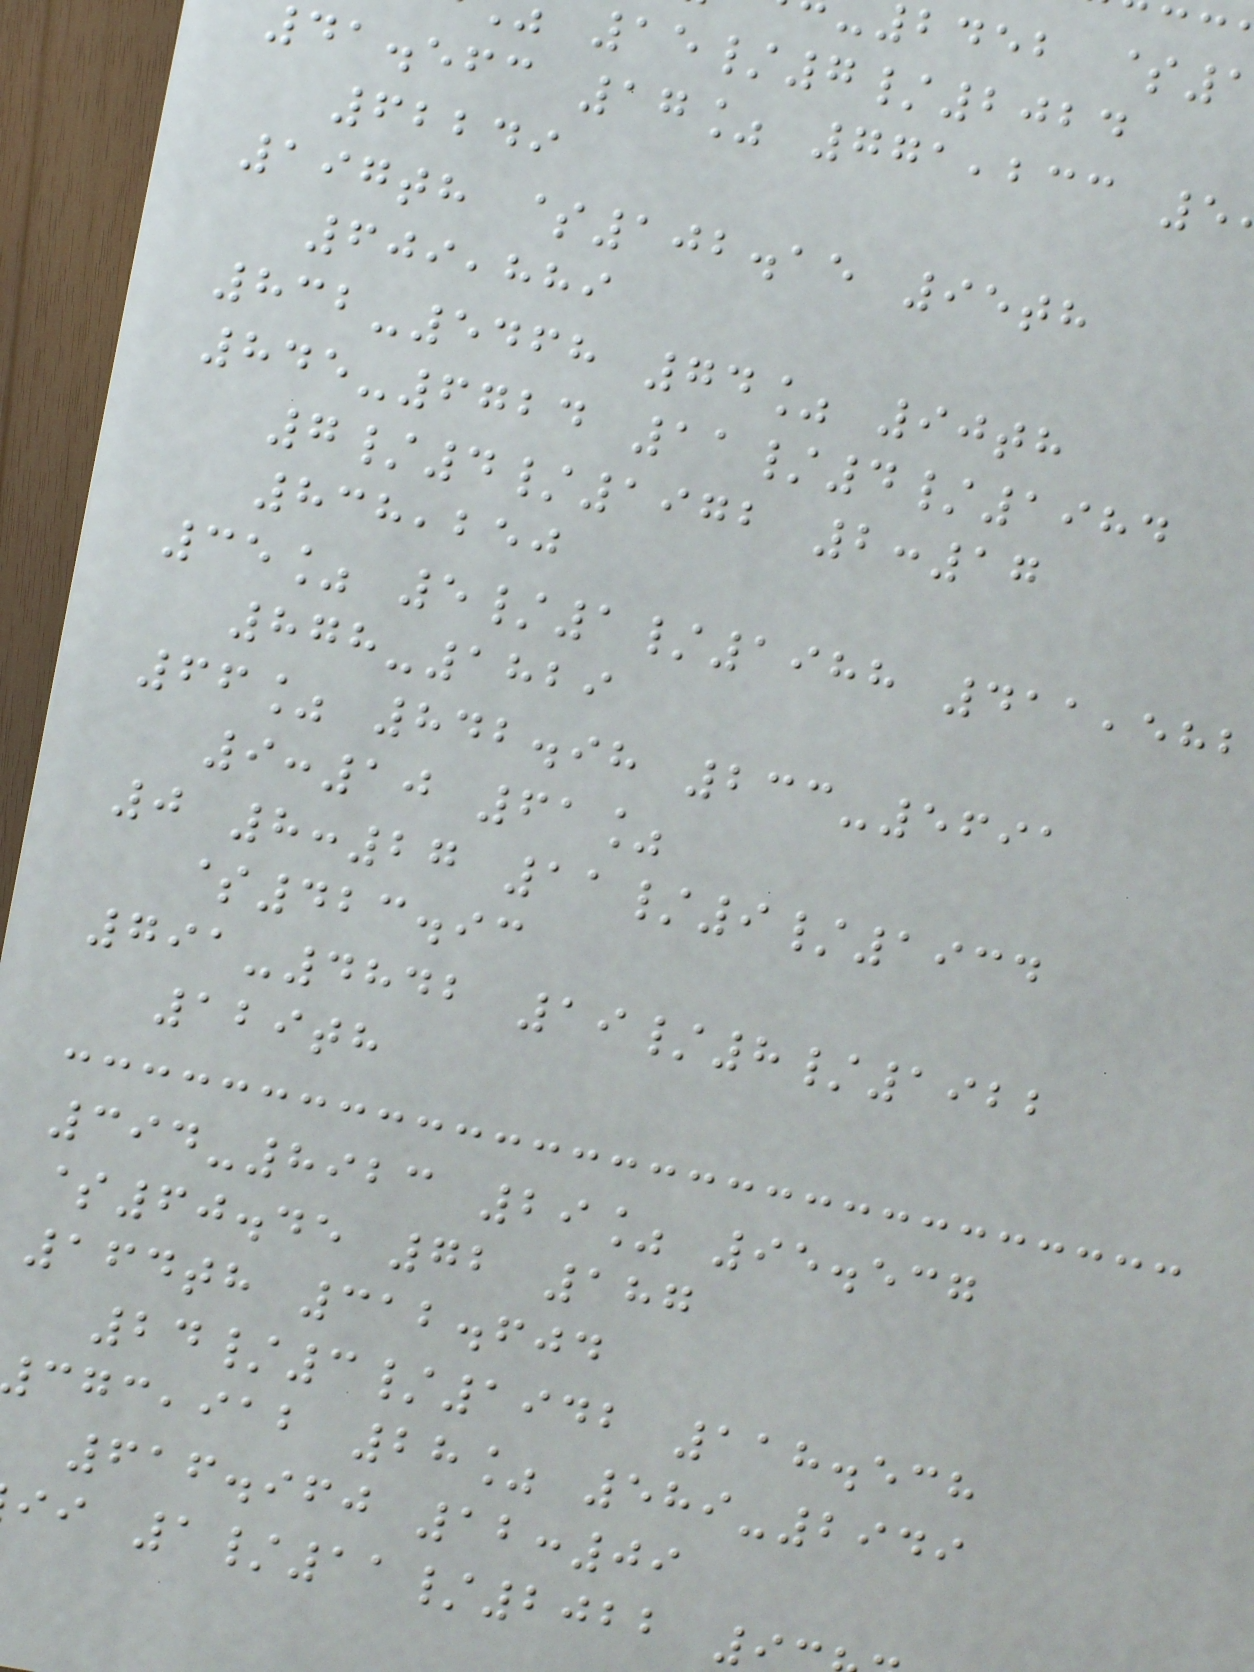15/7/2024
41.563 17% 771,233 5
62249
197th $102.15 95th
609,889
832-5468 74% 90th
845-6724 11/4/1984
7/4/1972 2:17
838,250
35% 5/1/1988 411,582
878-1829
66% 842.98 233-5691
9:10 61%
0 8:27 11/9/1934
$423.93
791-4842 19/8/1922
129th
394-8923 29% 95.537
$60.45 72 187
164th 312.604
24/3/1942 118.538
,iab 28% 589-2949
616.960 12:09
ii 1/11/2022
